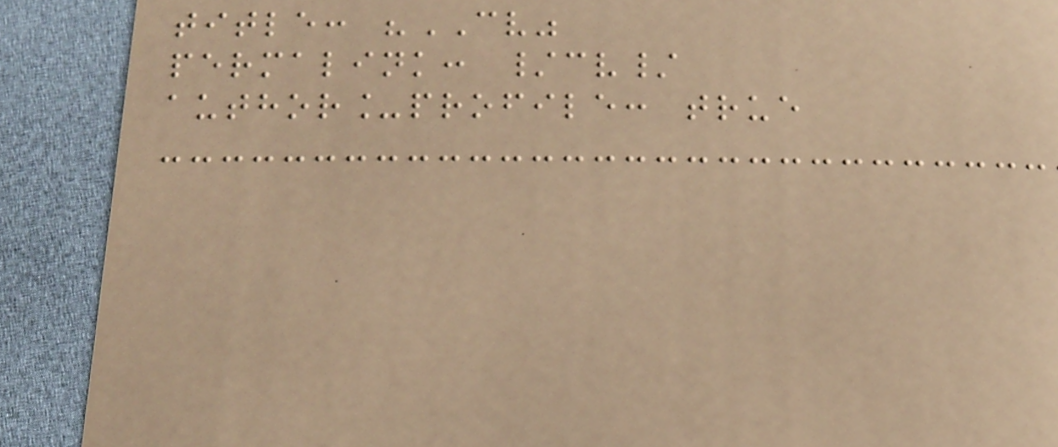title: "CV"
permalink: /cv/
author_profile: true
